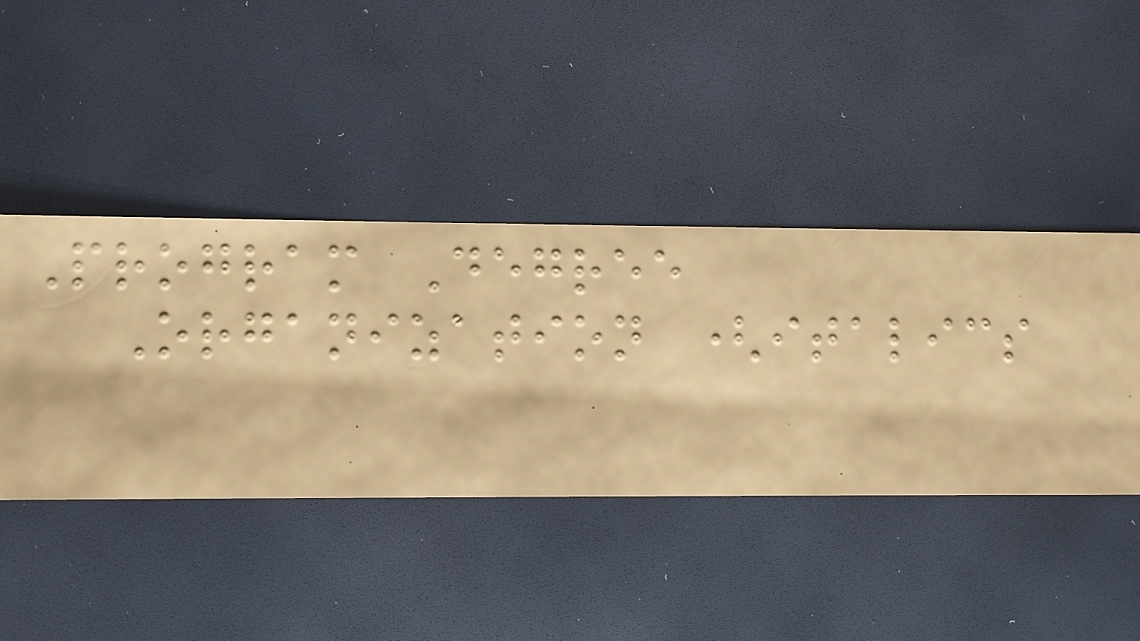Program Degree
Organization (italics
